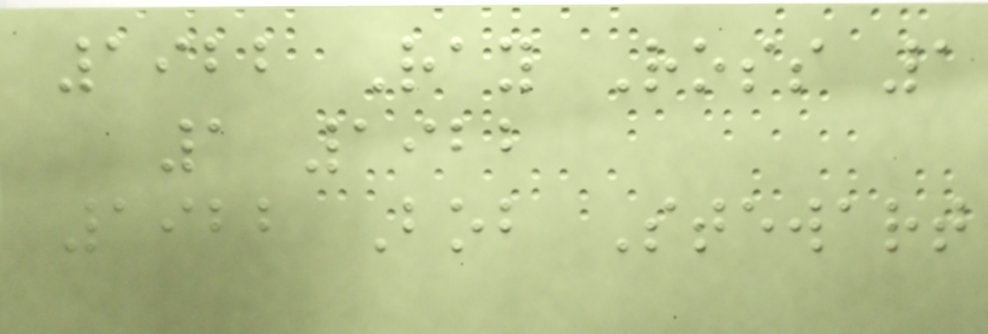1922 Ray Ross 1
1 1922
1922 Bob Stewart
